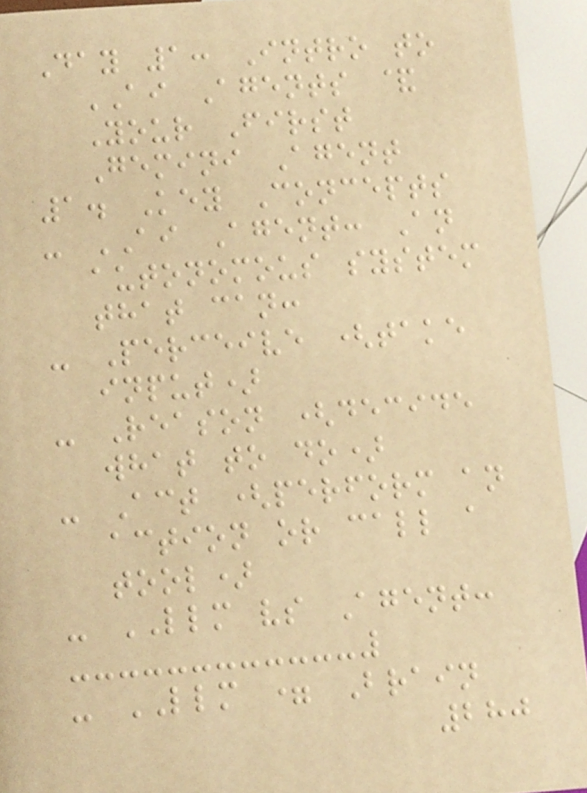Day 1: Intro to
AI Agents &
Your First
Gemini Agent
1. Key Concepts
- AI Agent: An
autonomous system
that can:
- Perceive (take
input)
- Reason (decide
what to do)
- Act (perform an
action or call a
tool)
- LLM vs Agent:
- LLM = Brain
280
